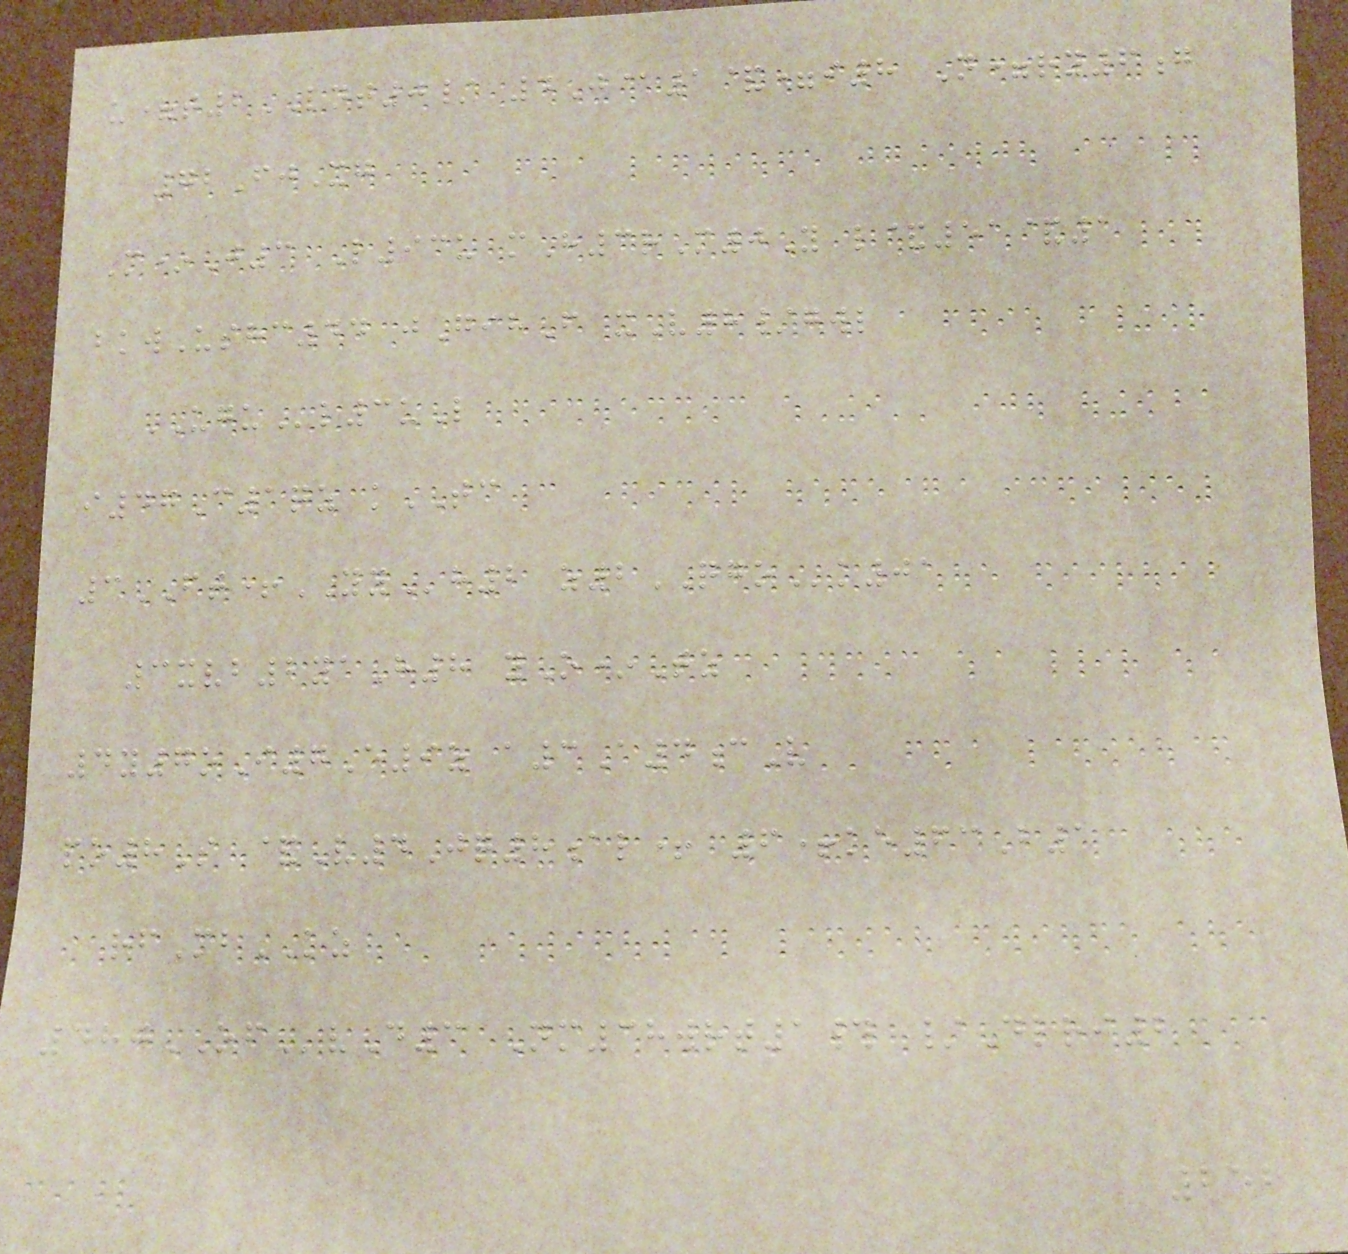u=t2LNT0/ 4J@1&=i8 N=ry6g
72FjXg
M*J3 L93u mH3rM0Y l&51&1
bkwUshc44 jGihF xV8/gwl
UGUl3uL
i47C1qz kTC
3FT+YYh2 z2QGOk01
3xvb2yaH8 yO*Tz
4y7oI7E9z a3A4cV
po8S &V4Jq8al+ 6+ke63B1
rfMbKZ
480OFvD3 Nm38wrt1# /Dlri2
252
